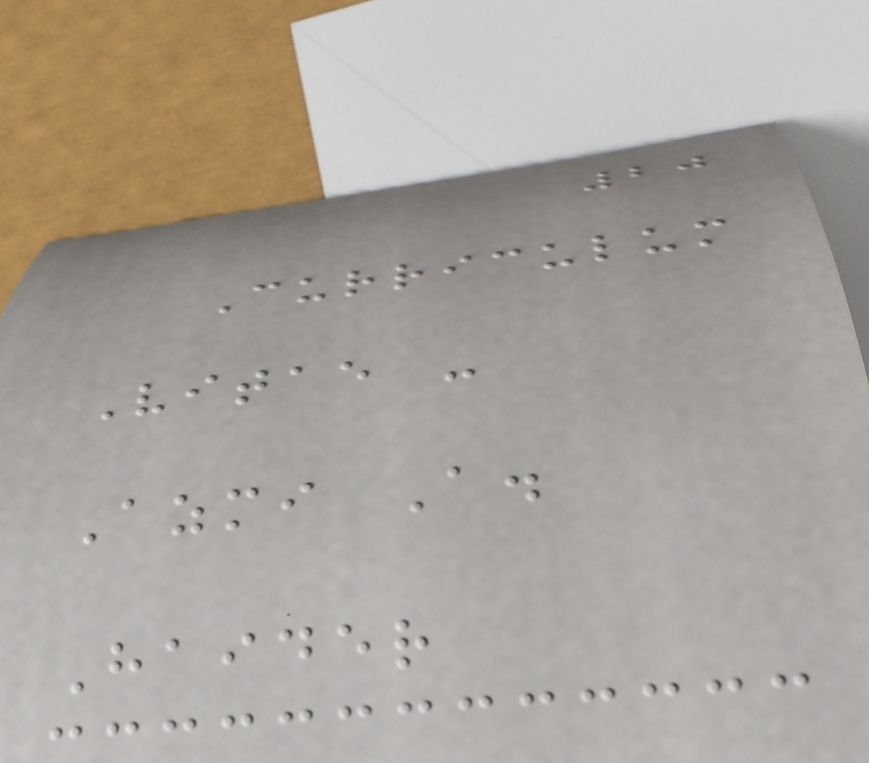20
Curriculum
Vitae -
Azmi A.
Haider
